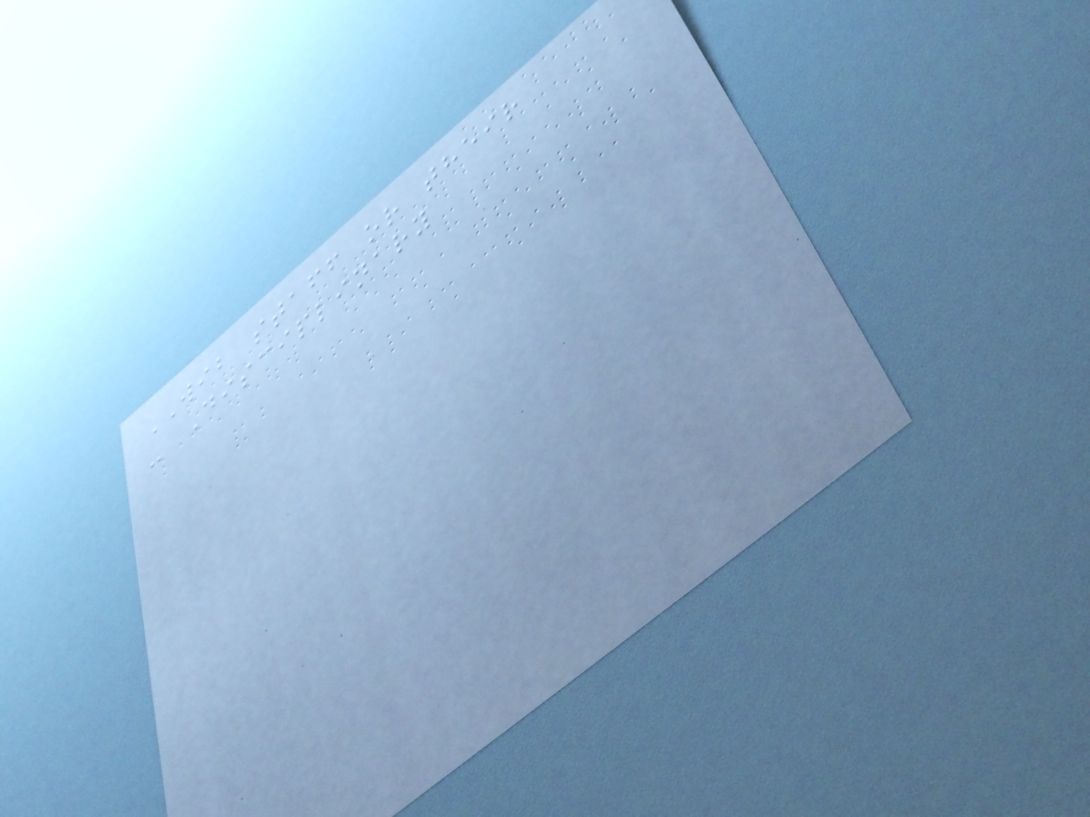WIB staff or their
- Disciplinary
